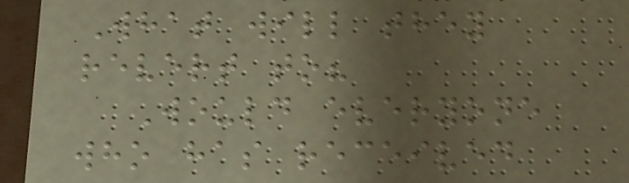What will they
revert to?
Would everyone
who has received
